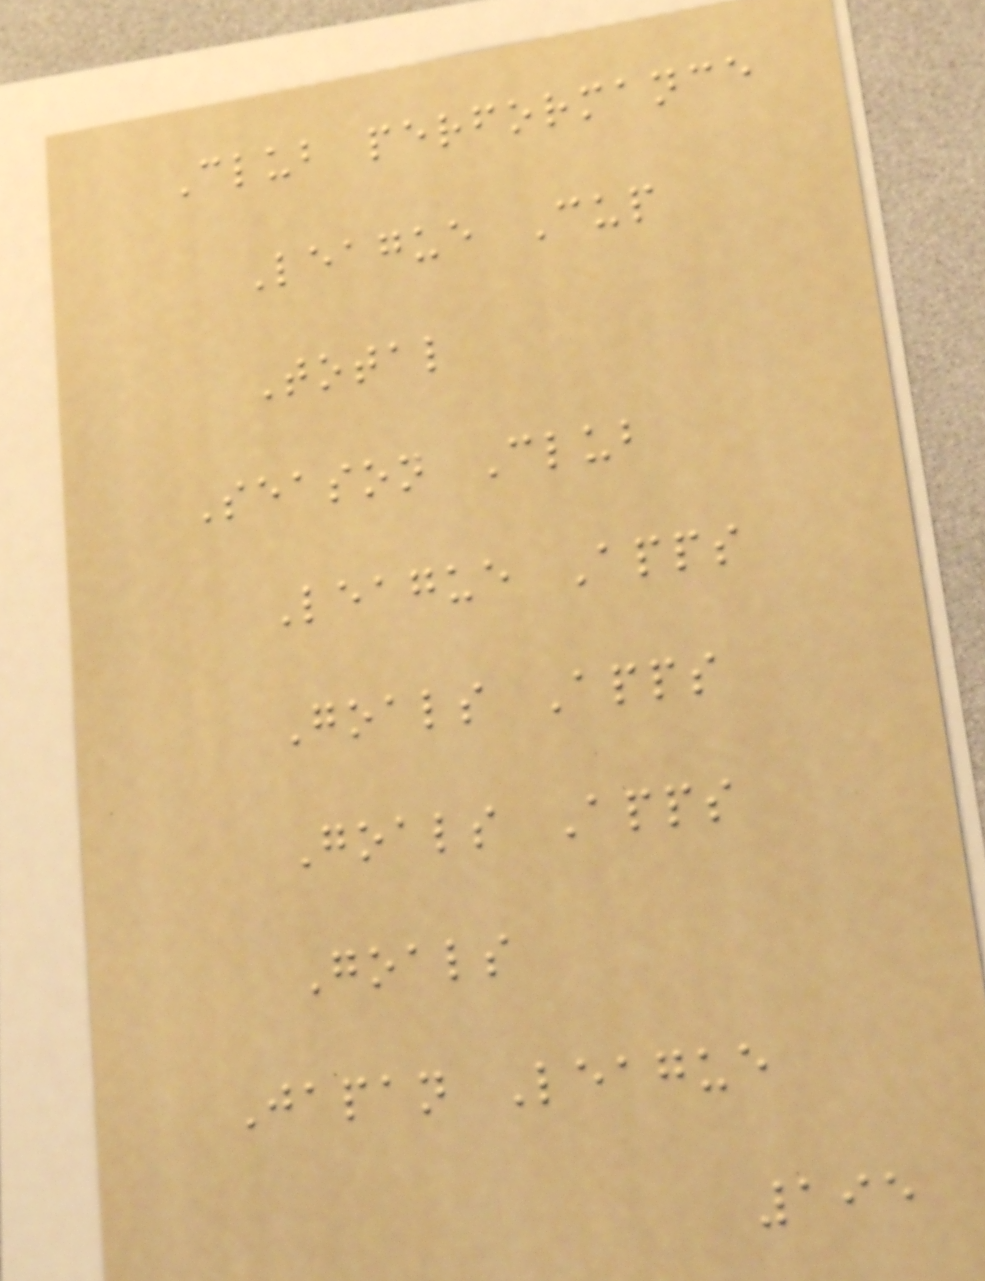Club performance
League Cup
Total
Season Club
League Apps
Goals Apps
Goals Apps
Goals
Japan League
195
